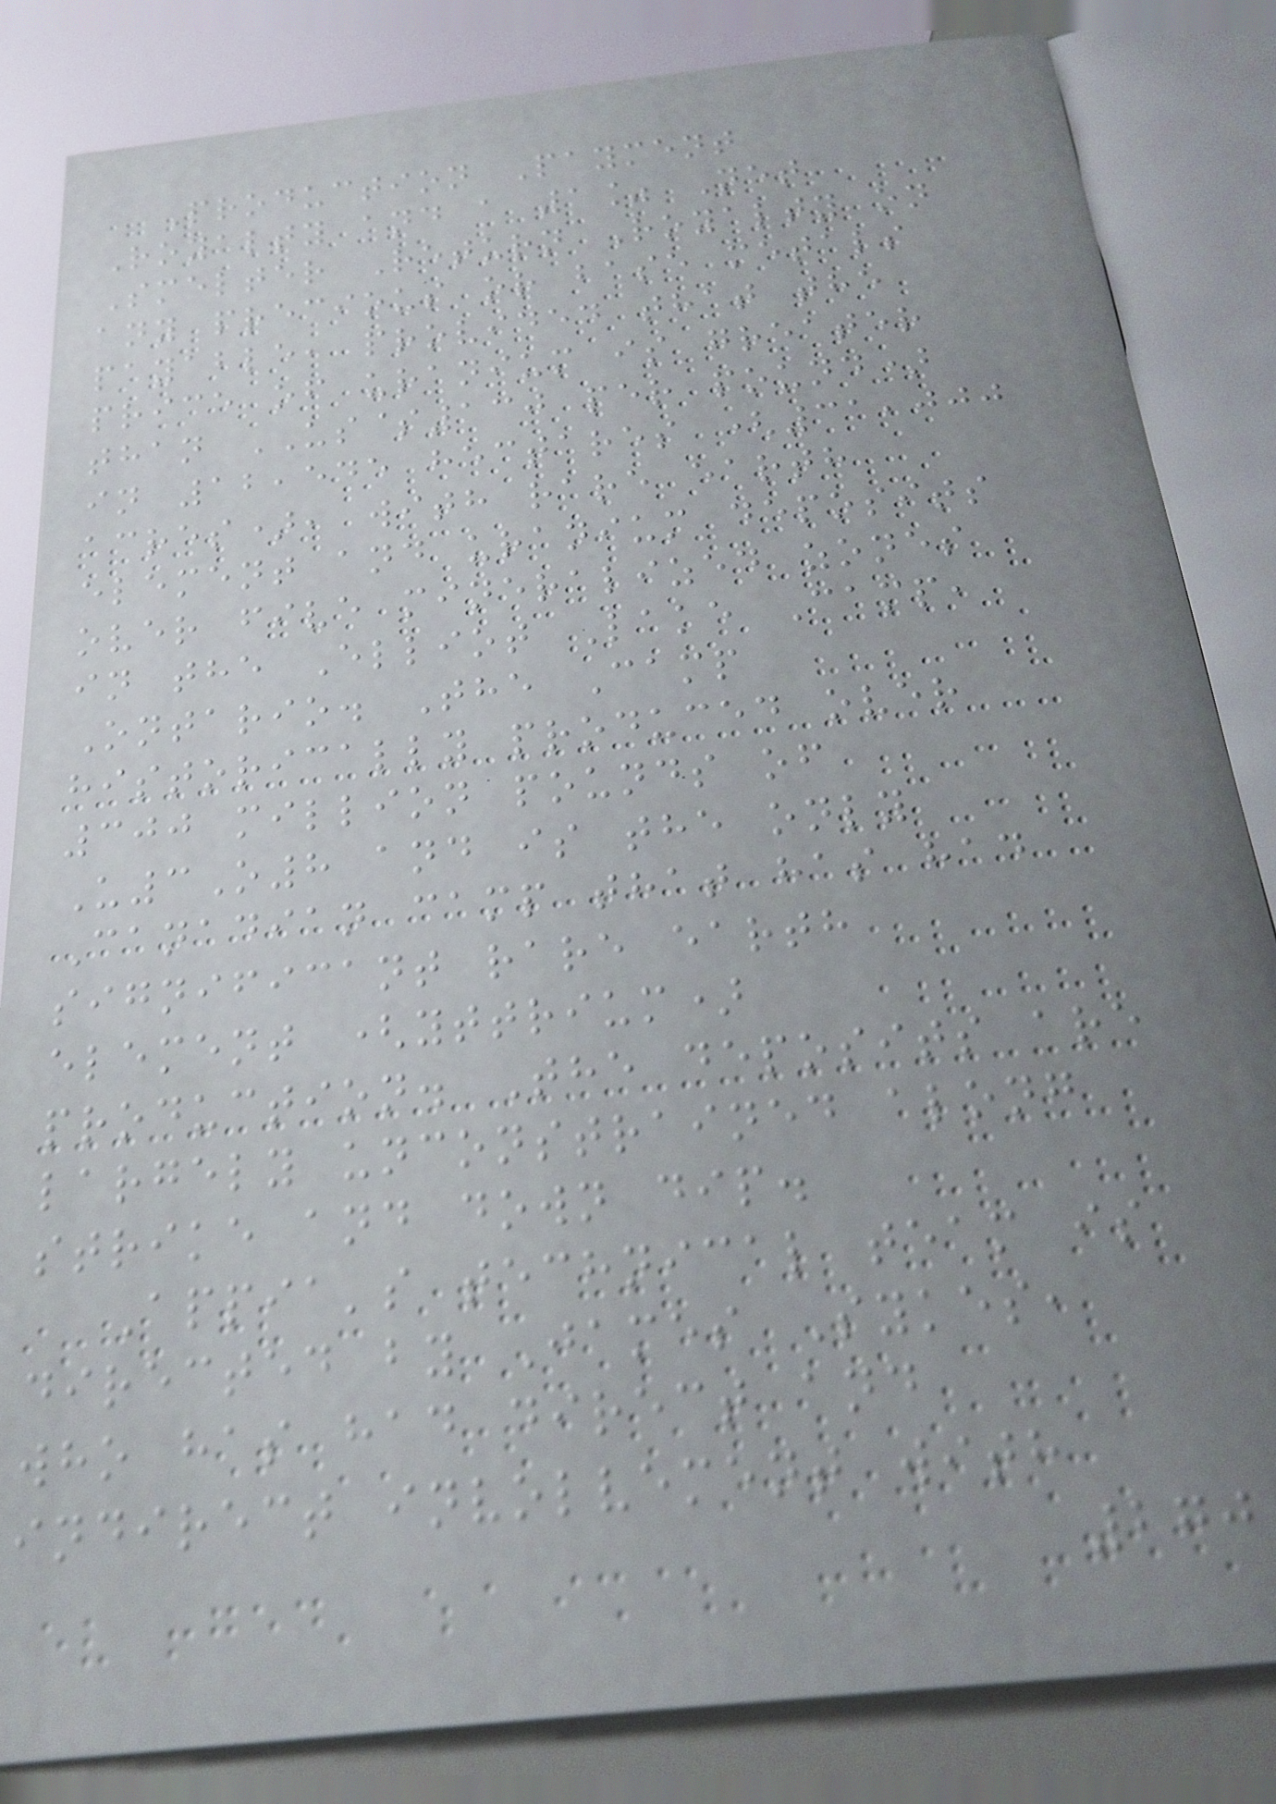Production Payment
Royalty and a 1% Net
Smelter Return Royalty on
any precious or base metals
payable, provided that the
price of uranium is greater
than US$130 per pound)
in 12,545 hectares (31,000
acres), with rare earth
element and uranium deposits
over five mineralized zones
in the Elliot Lake Camp,
Ontario. The Camp
historically produced over
300 million pounds of
U3O8 and is the only
Canadian camp that has had
significant rare earth
element (yttrium)
production. The deposits are
largely unconstrained along
strike and down dip.
Appia's technical team is
directed by James Sykes,
who has had direct and
indirect involvement with
270
